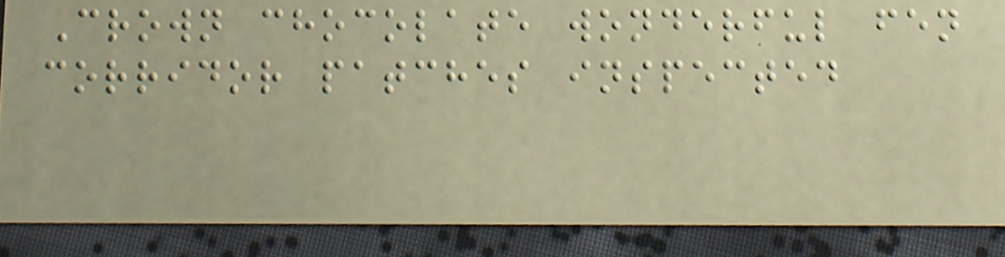Crown chocolate wonderful fen
corridor patches inspected
